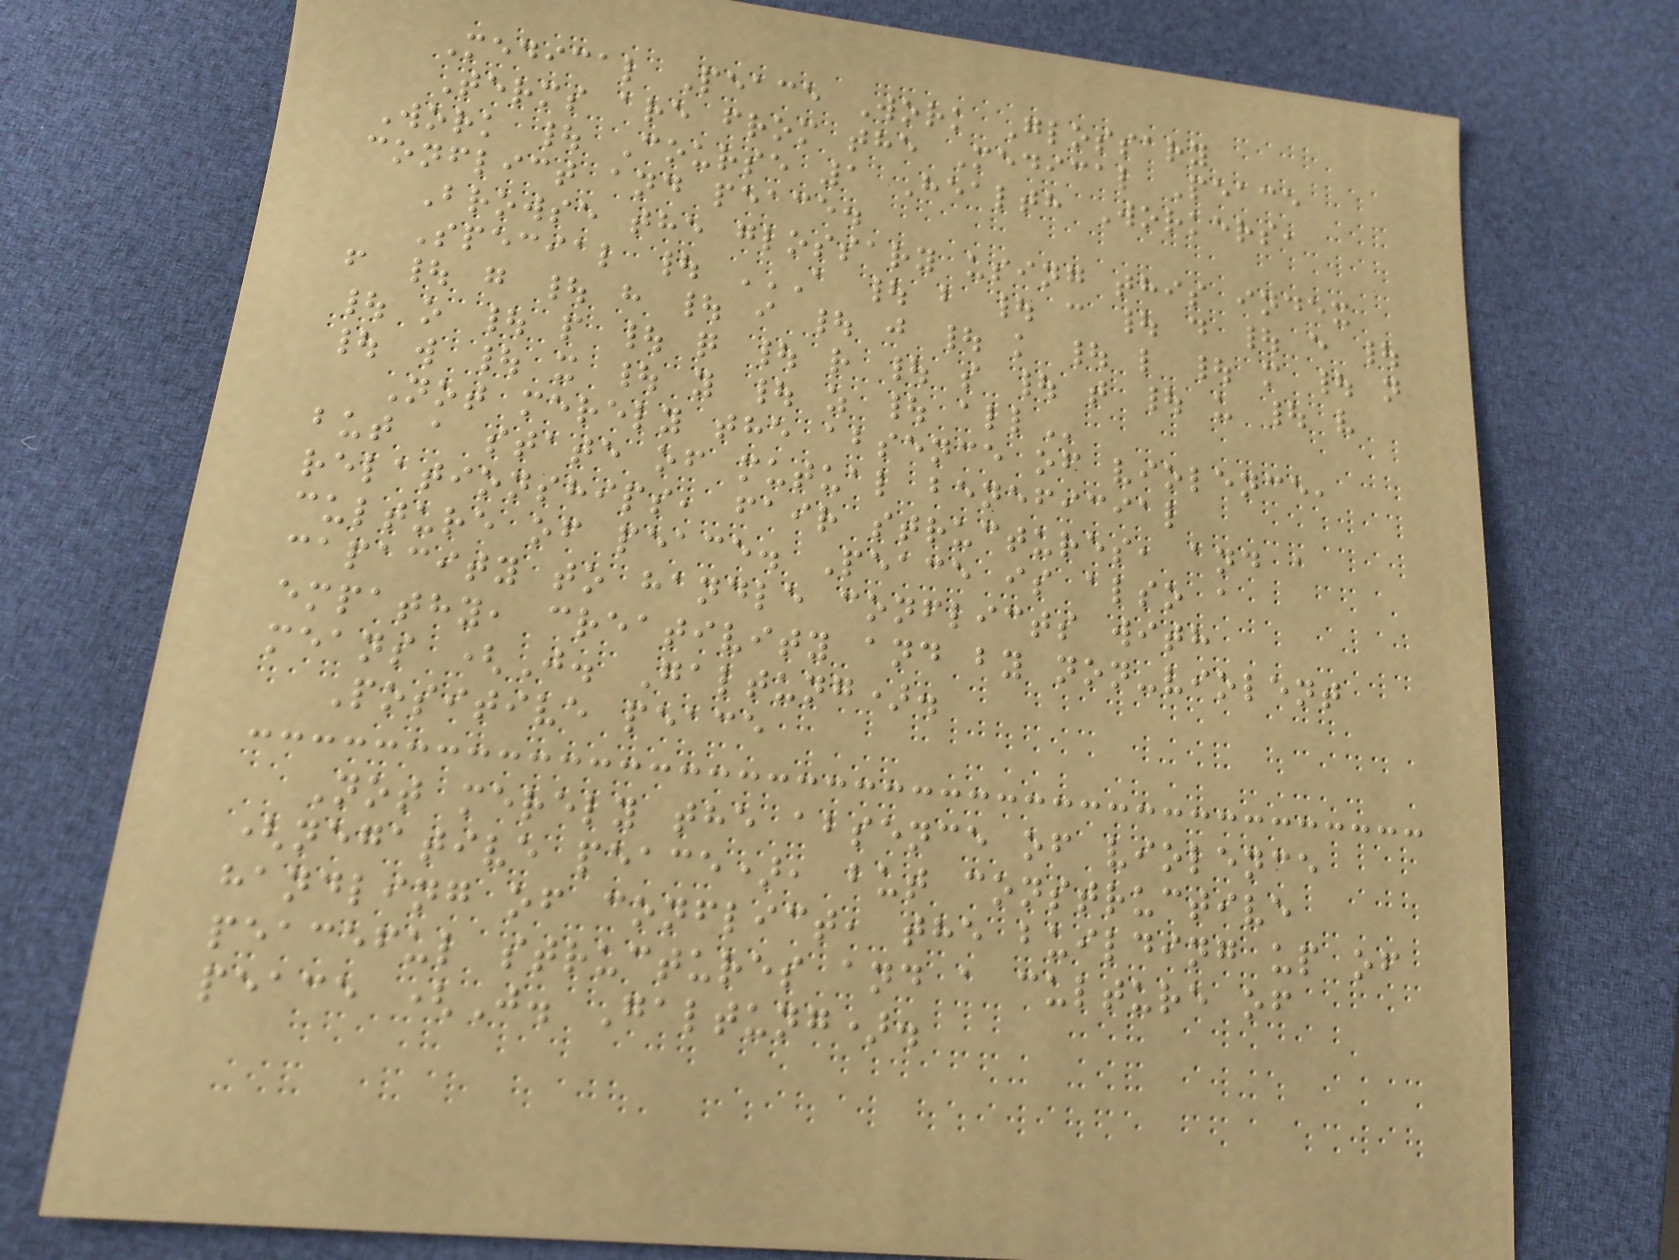Medical Peace Work Glossary
Terms are from the Medical Peace
Work | Course 1 Health Workers,
conflict and peace.
Browse the glossary using this index
Special | A | B | C | D | E |
F | G | H | I | J | K | L | M | N
| O | P | Q | R | S | T | U | V
| W | X | Y | Z | ALL
Not merely the absence of violence,
but a state of mutual beneficial
relationships, fair structures, and a
culture of peace. Peace is also a
capacity to handle conflicts with
empathy, creativity and by non-violent
means (J. Galtung).
Positive peace
Not merely the absence of violence
(negative peace), but constructive
handling of conflict, the building up of
peaceful structures and a culture of
peace (J. Galtung).
